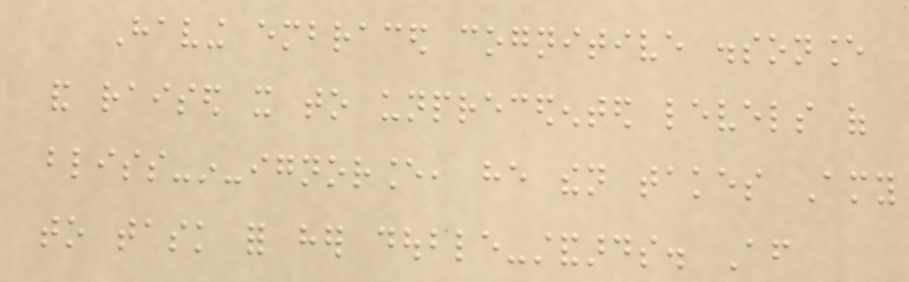Having embraced cognitive dissonance
and raised it to unprecedented levels of
bliss-in-ignorance, he then takes Amy
to task for her double-standards. After
